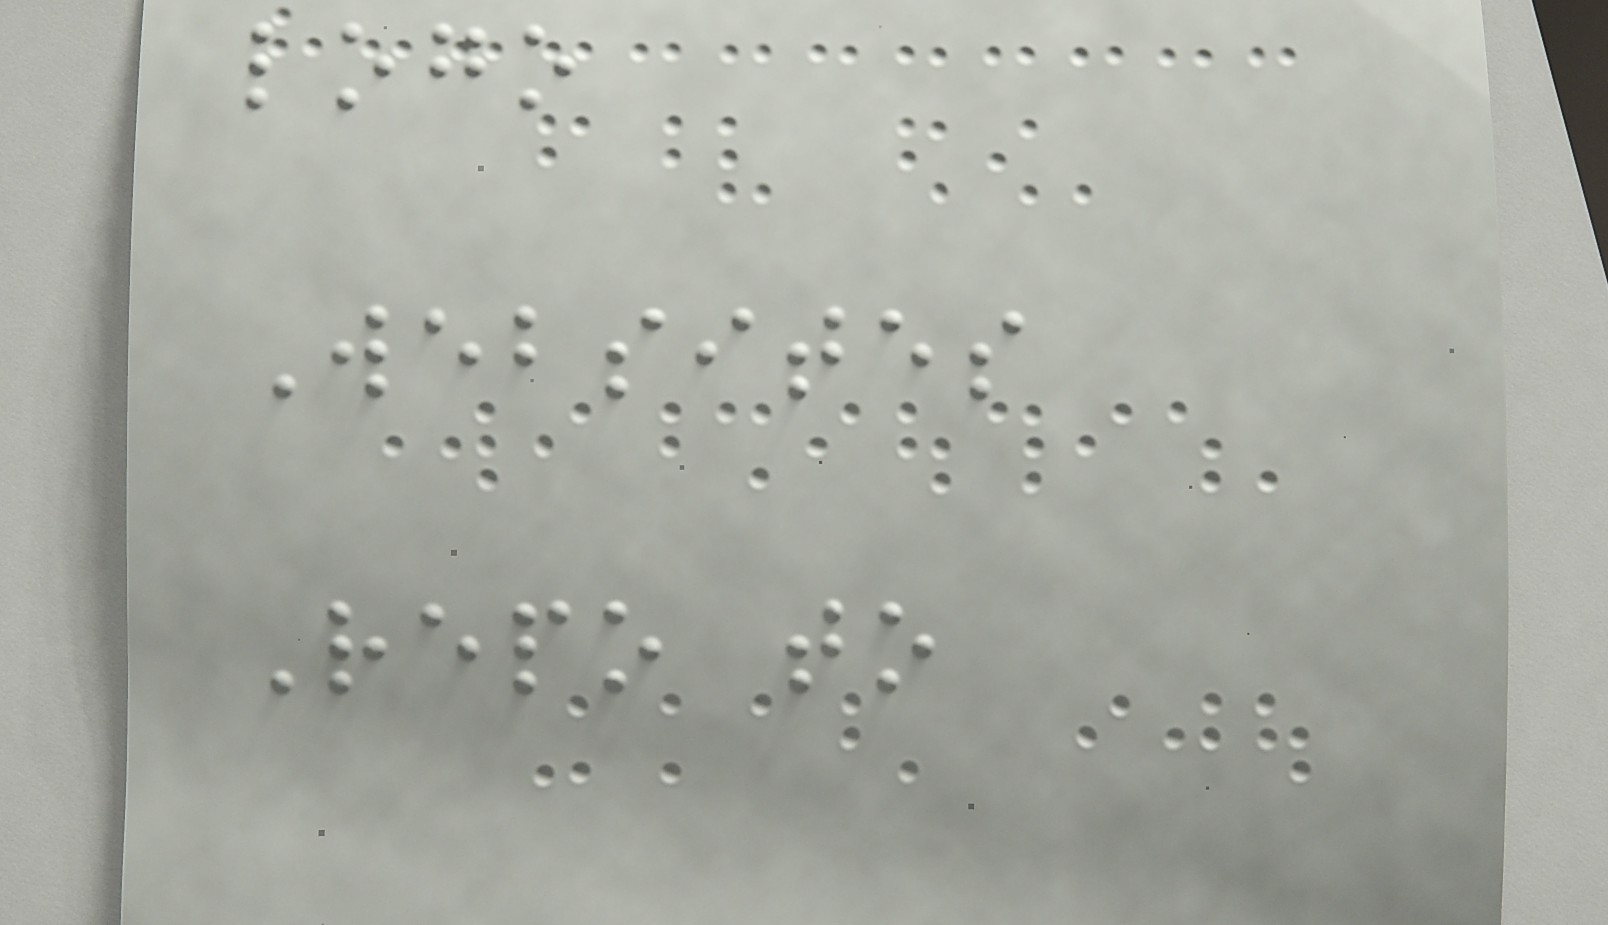logo
Websites
Repo to
